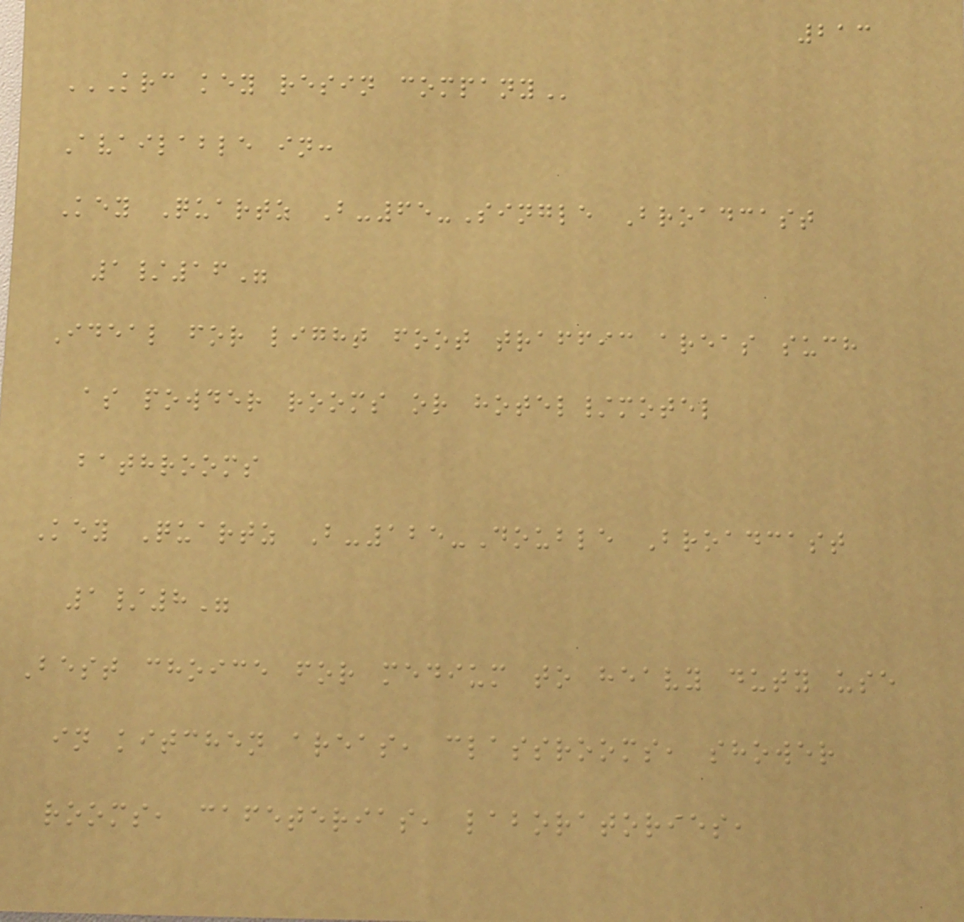213
KRC KEY RESIN COMPANY
Available in:
Key Quartz B-65-Single Broadcast
1/16"
Ideal for light foot traffic areas such
as powder rooms or hotel/motel
bathrooms
Key Quartz B-125-Double Broadcast
1/8"
Best choice for medium to heavy duty use
in kitchen areas, classrooms, shower
rooms, cafeterias, laboratories,
